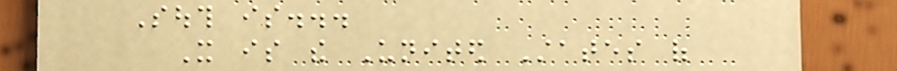South is...
It is the United States of
